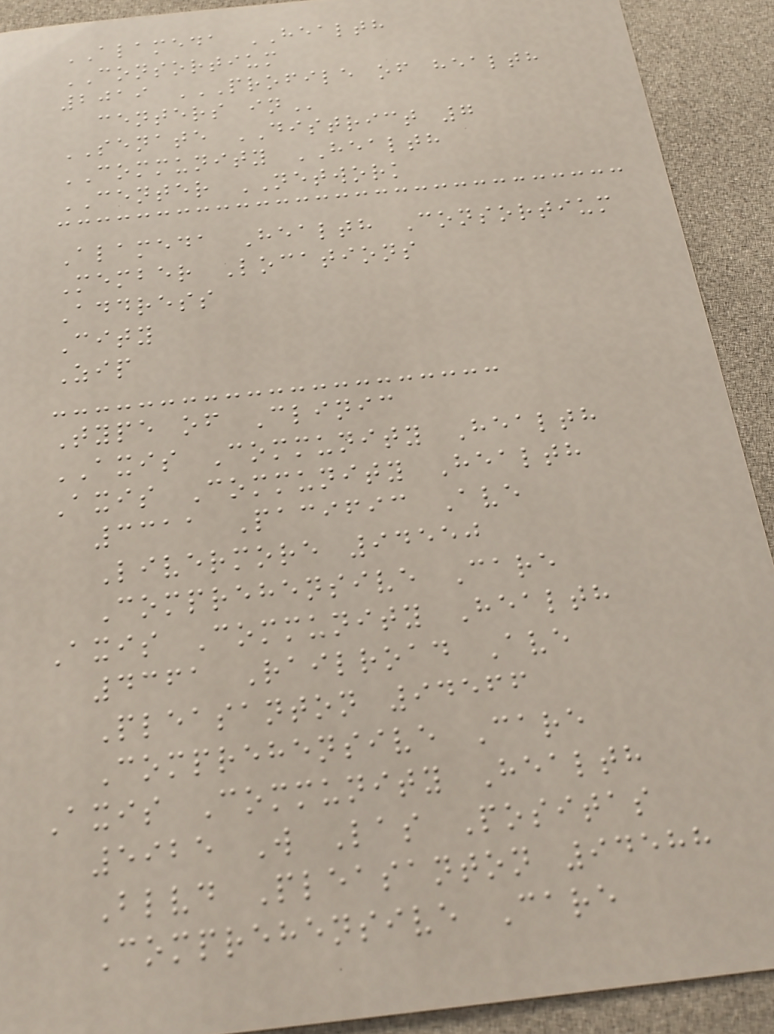ALAMEDA HEALTH
CONSORTIUM
2019 PROFILE OF HEALTH
CENTERS IN
SENATE DISTRICT 7
COMMUNITY HEALTH
CENTER NETWORK
Alameda Health Consortium
Member Locations
Address
City
Zip
Type of Clinic
AXIS Community Health
Axis Community Health
3311 Pacific Ave
Livermore 94550
Comprehensive Care
Axis Community Health
4361 Railroad Ave
Pleasanton 94566
Comprehensive Care
Axis Community Health
5925 W Las Positas
Blvd Pleasanton 94588
Comprehensive Care
